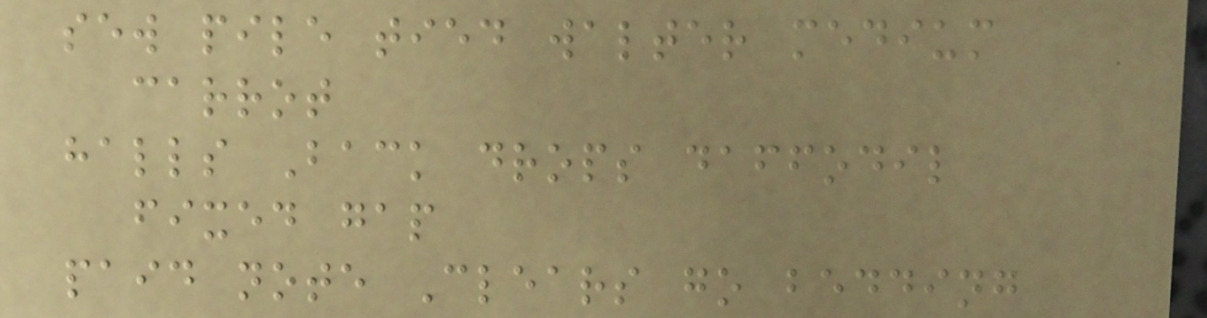sew pile tied walter medium
carrot
halls Back drops daffodil
fixed gap
paid note Clears go bedding
